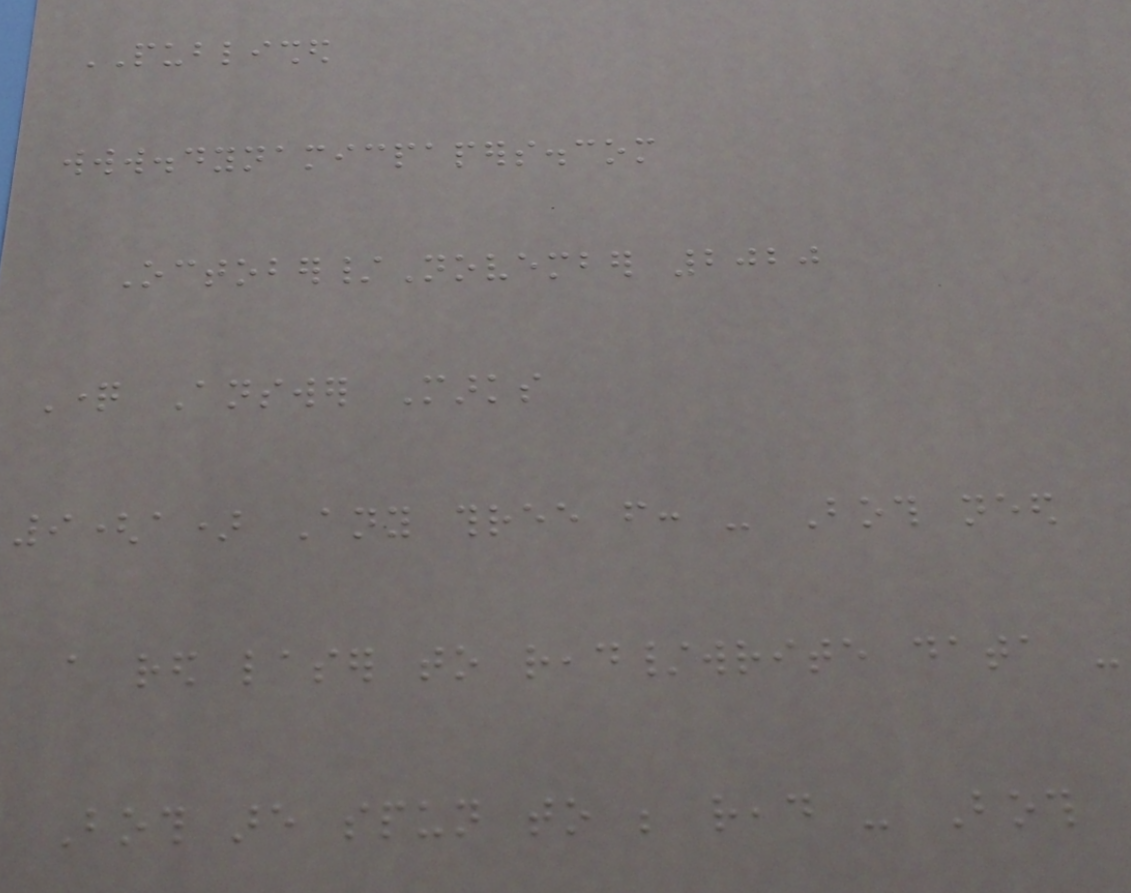PUBLISHED
www.dynamicpapers.com
October/November 2020
Question Answer Marks
9(a) Any three from: - Both need
a red laser to read/write data -
Both are spun to be read - Both
